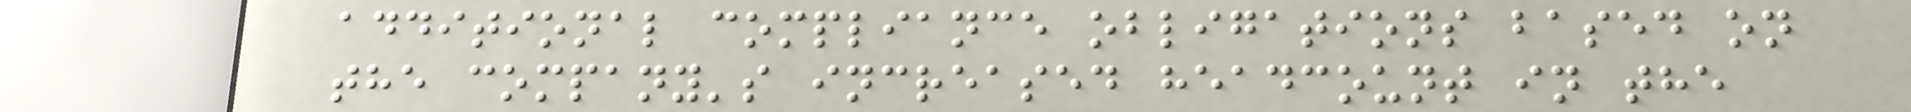additional compliance obligations based on
the company's increased headcount in the
